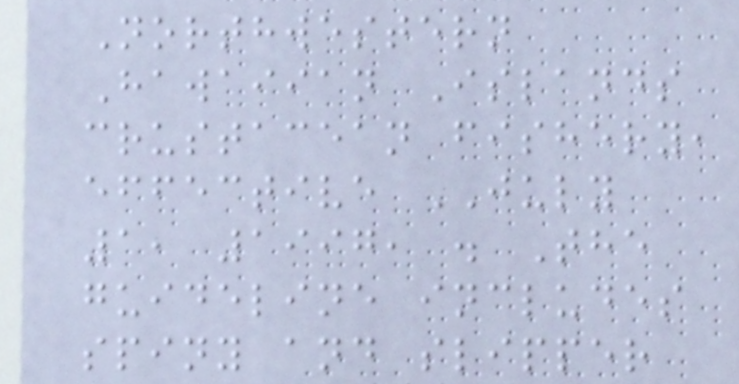Northwestern
Hawaiian Islands
crustacean fishery,
effective JULY
1, 1997, . The
guideline includes
spiny and slipper
